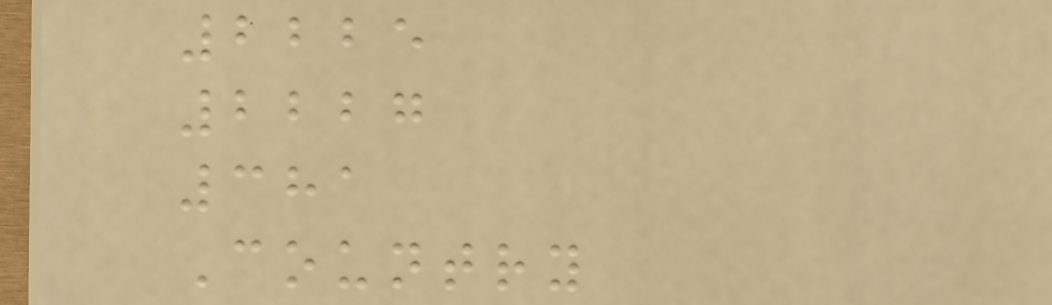2225
2227
381
Country
